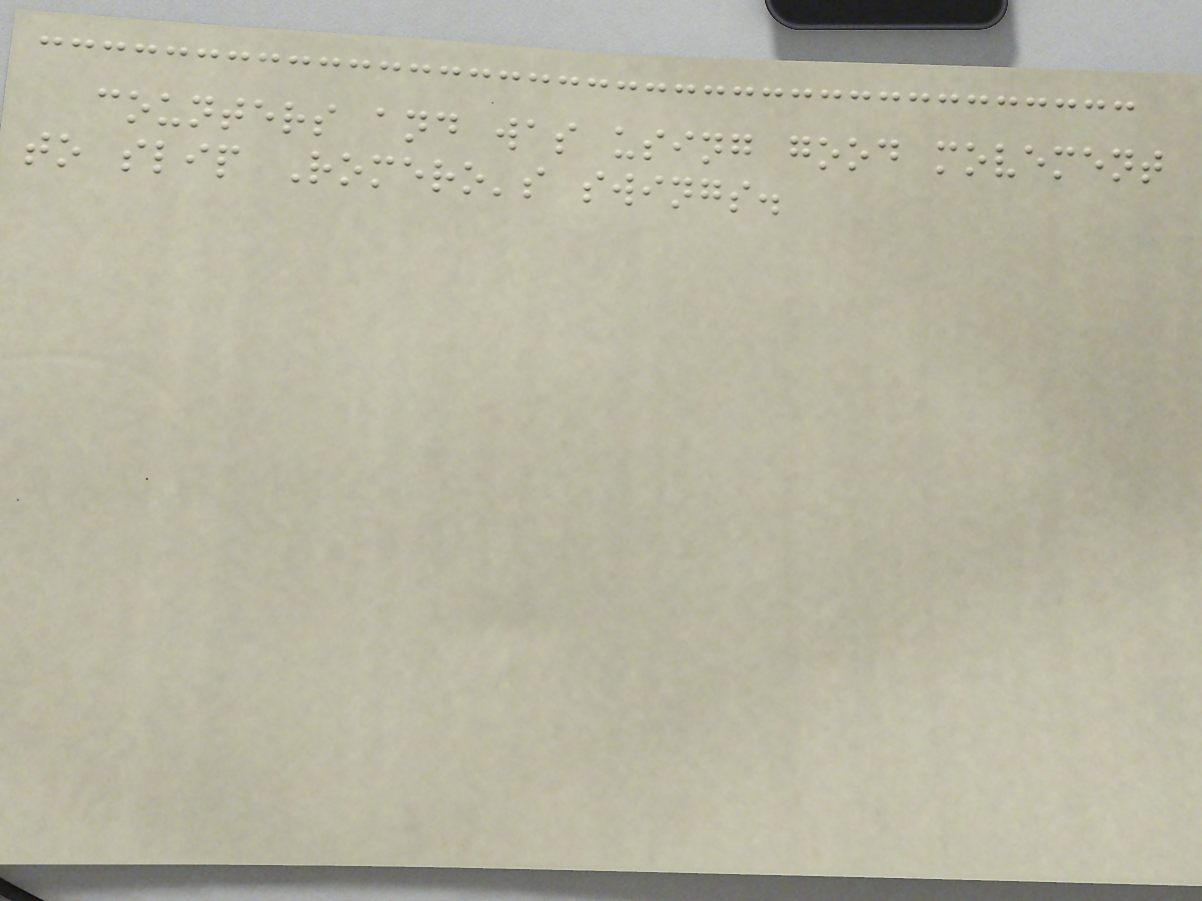counters and was using good movement
to slip Romero's swings.
